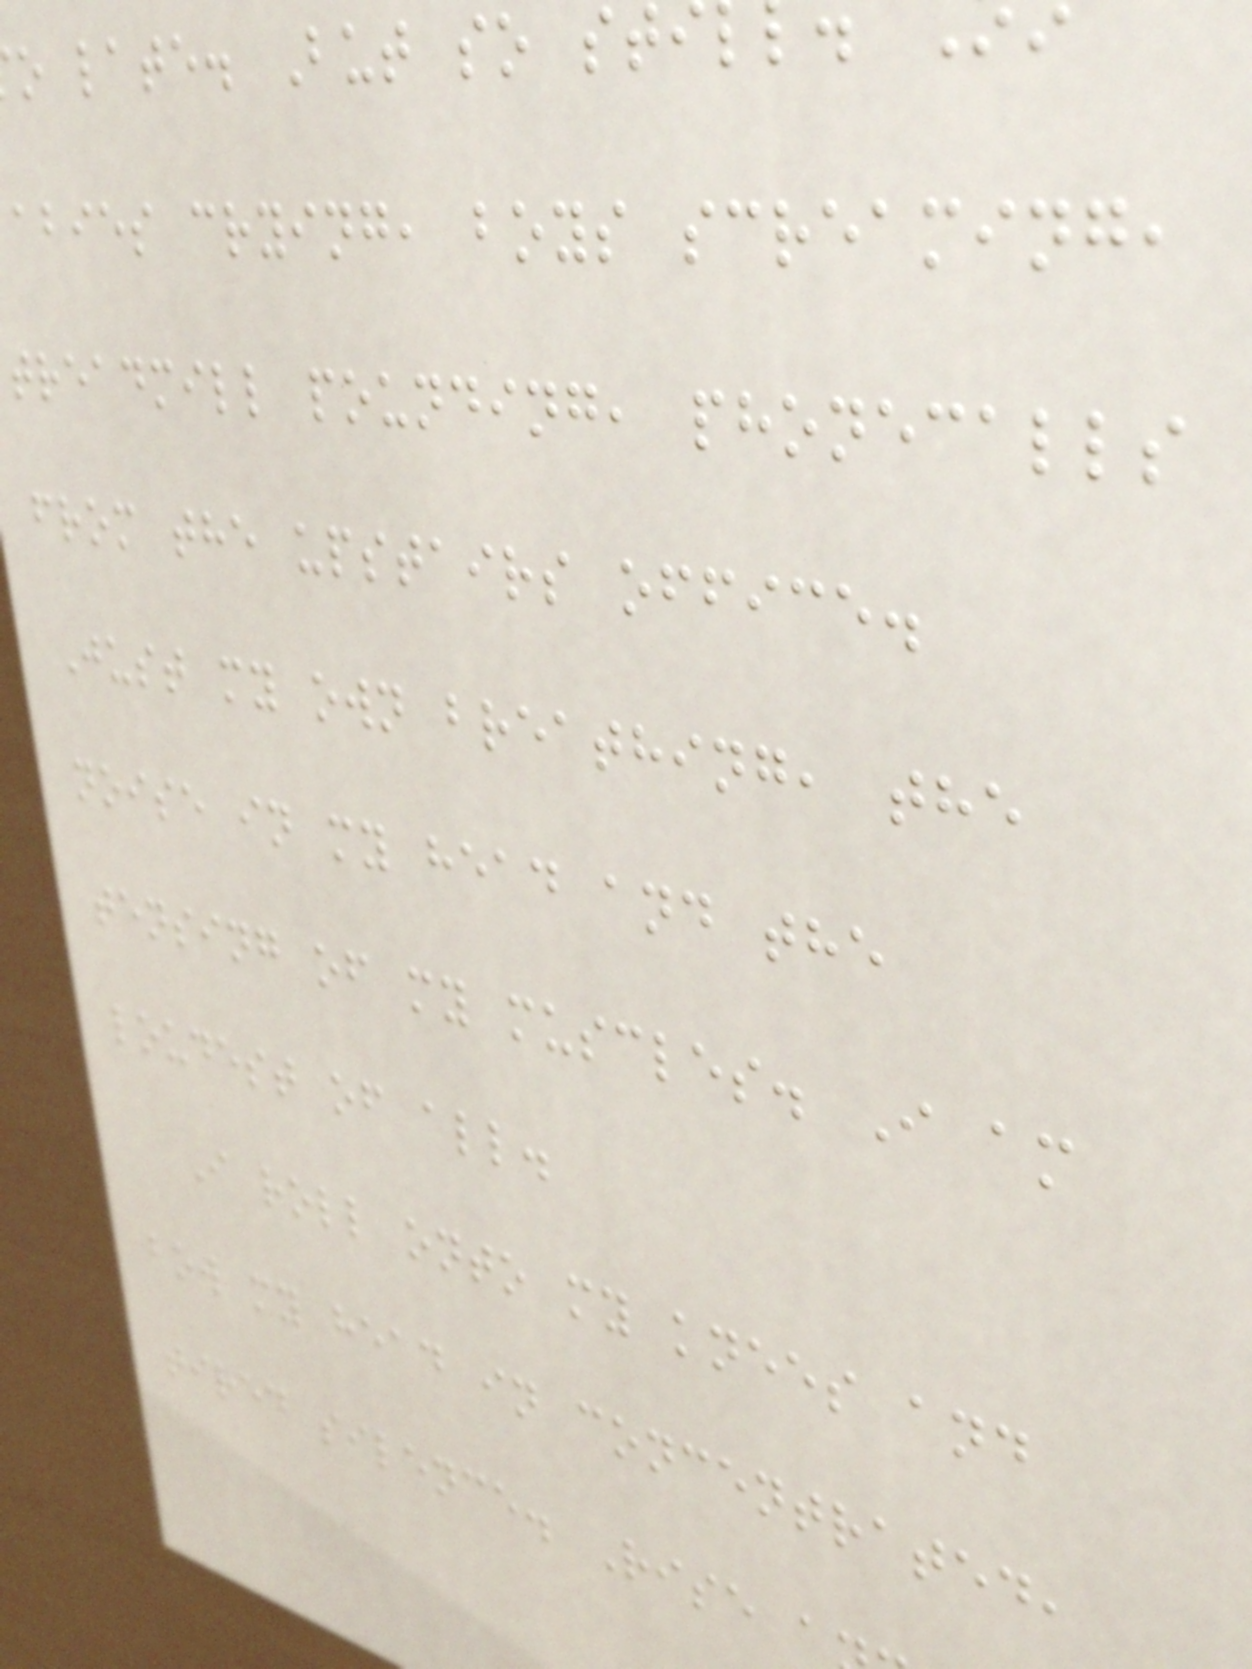o late. But so sti
abies crying, boys screaming,
treadmill pounding, phonecalls
from the upstairs office.
Just my own breathing, the
noise in my head and the
tensing of my muscles. I am
loudest of all.
I roll onto my knees and
bow my head in concentrated,
tired silence. Rise a
